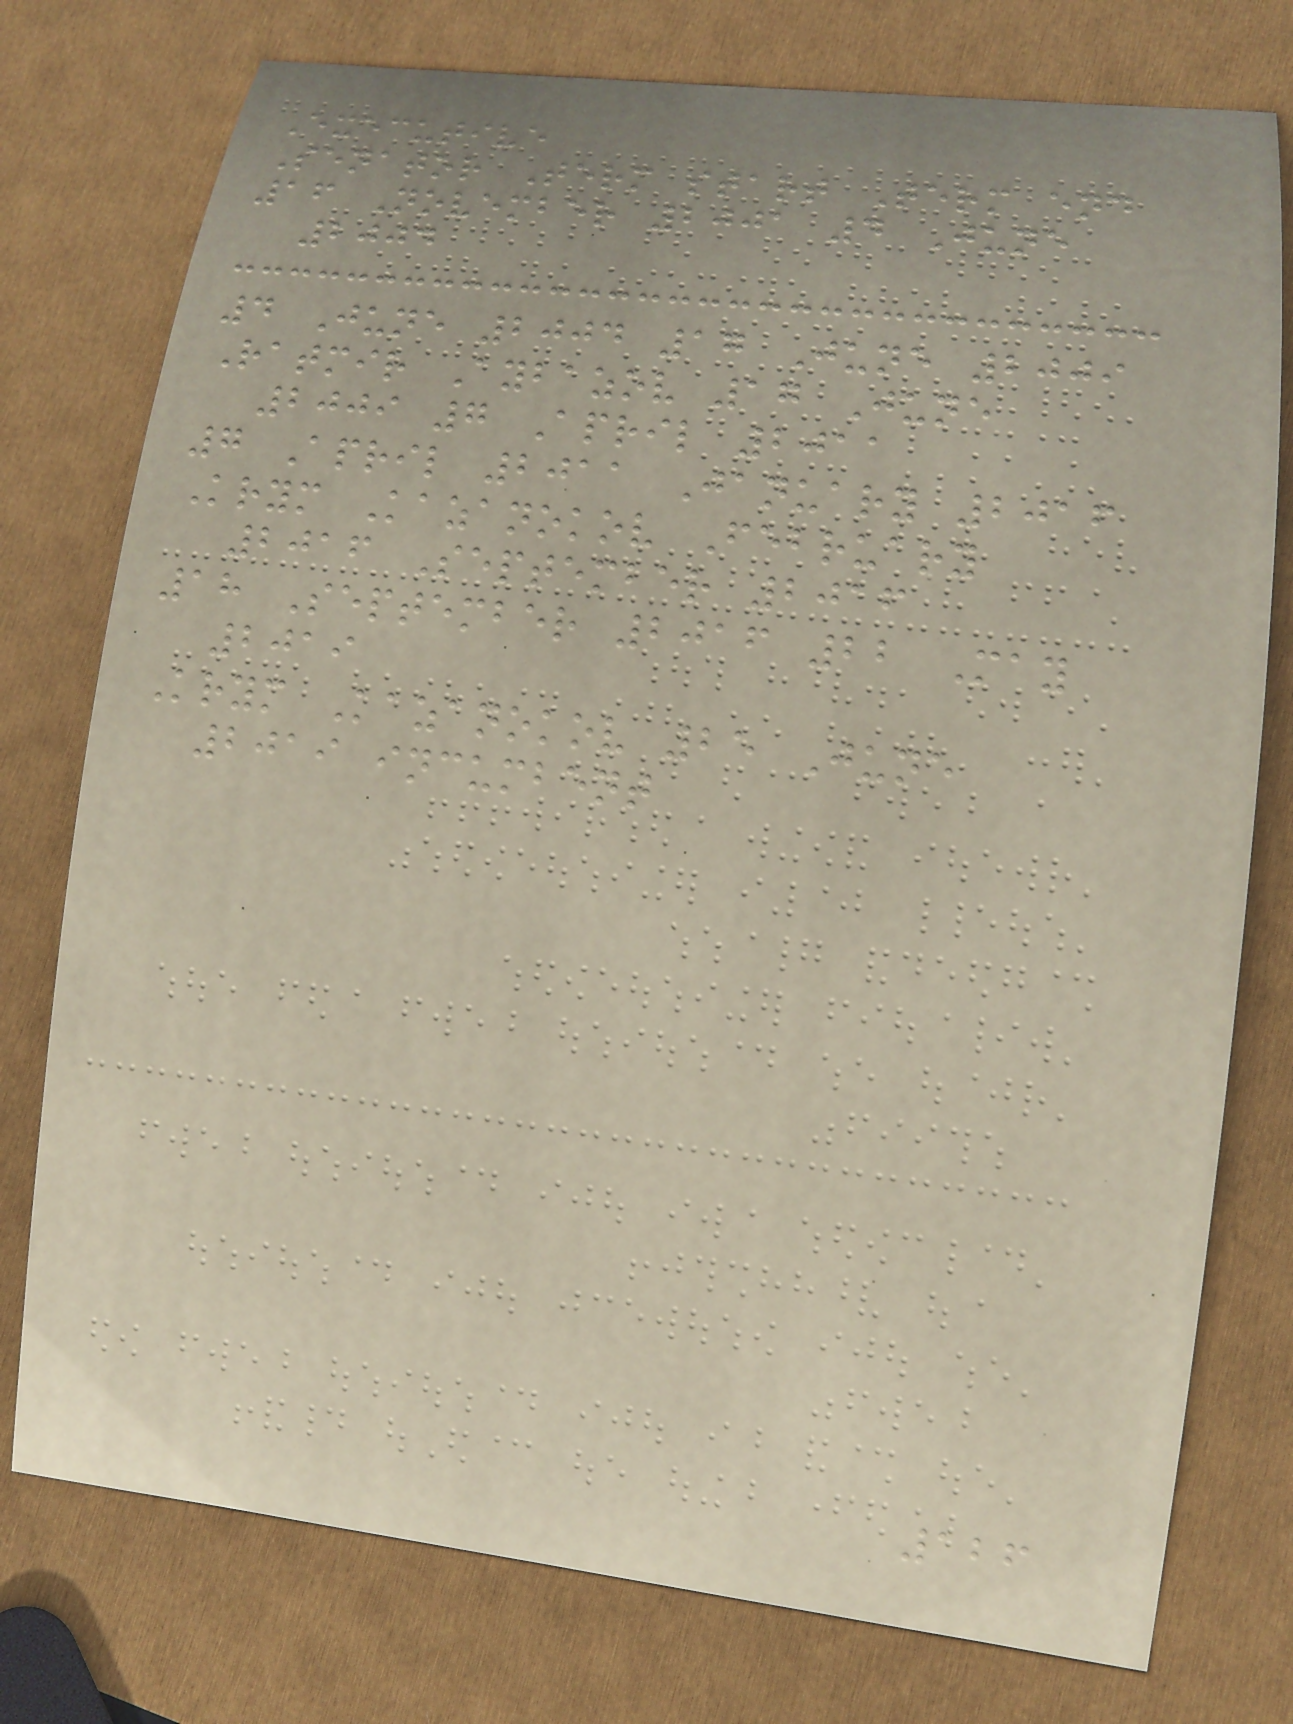Executive
Senator Term start Term end
16 November 2001 4 June
2004
4 June 2004 17 June 2009
Ratmir Aybazov 17 June
2009 7 April 2011
7 April 2011 January 2016
Krym Kazanokov February
2016 September 2016
18 September 2016 22 May
2019
Krym Kazanokov 25 June
2019 incumbent
126
